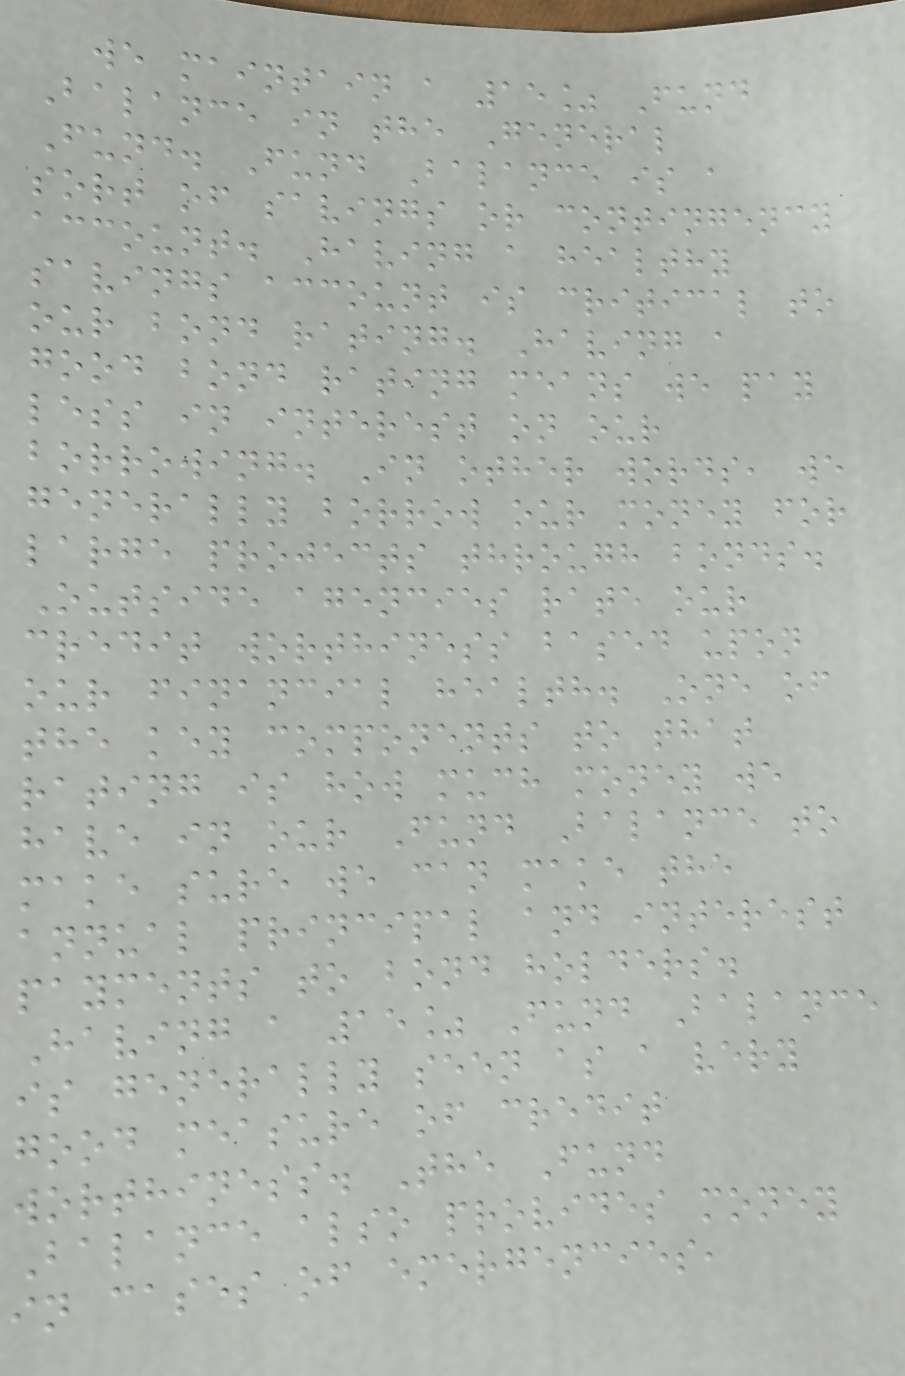we maintain a 15% Fund
Balance in the General
Fund. Fund Balance is a
sort of savings or contingency
account. Having a healthy
savings account is critical to
our bond rating. Having a
good bond rating means we pay
less in interest on our
borrowing. In other words, we
generally borrow our money for
large projects through bonds.
Outside agencies rate our
credit worthiness based upon
our financial health. One of
the key components to that
rating is how much money we
have in our Fund Balance to
make sure we can make the
annual principal and interest
payments to bond holders.
Having a 15% Fund Balance
is generally seen as a very
good measure of credit
worthiness. The Fund
Balance also provides money
in cases of emergencies,
